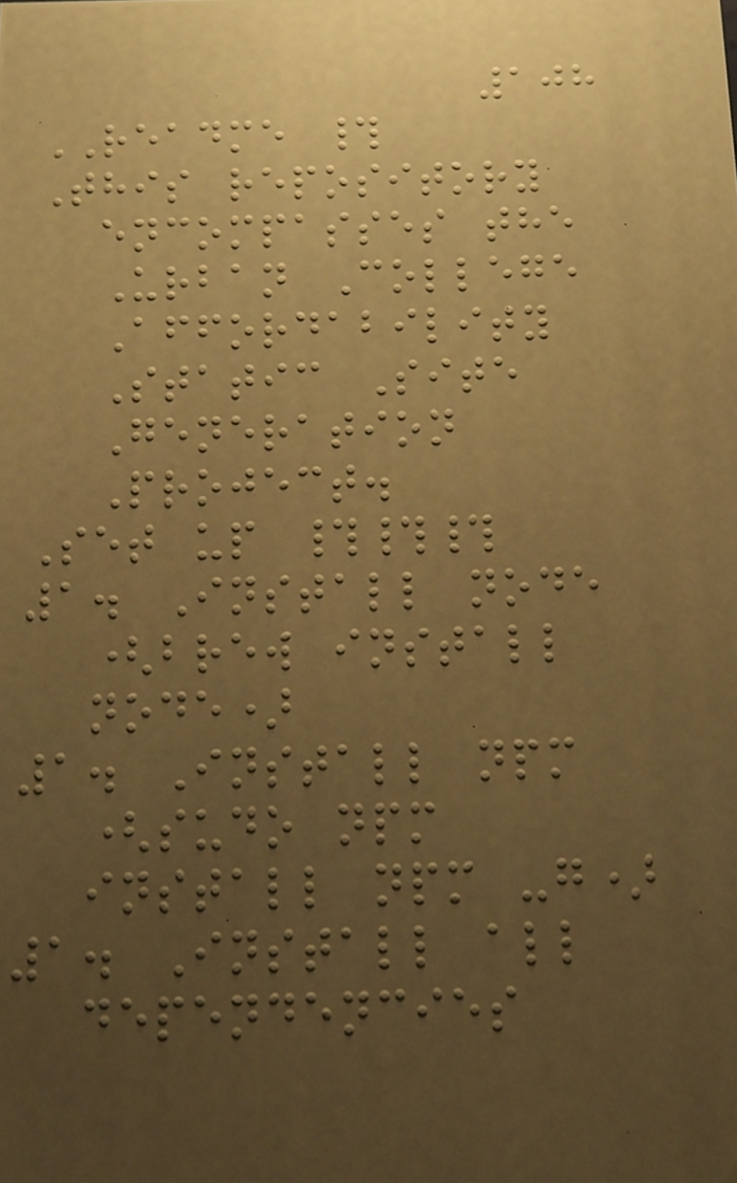108
README #
This repository
encompasses the
Urban College
Affordability
Static Site
Generation
Project.
Set up ###
1. Install node
(brew install
node)
1. Install npm
(sudo npm
install npm -g)
1. Install all
dependencies
